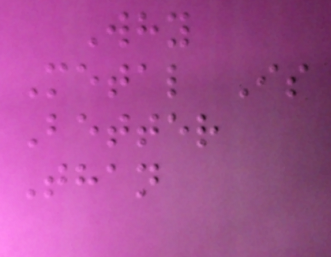Why
Metal Is
Better
Than
